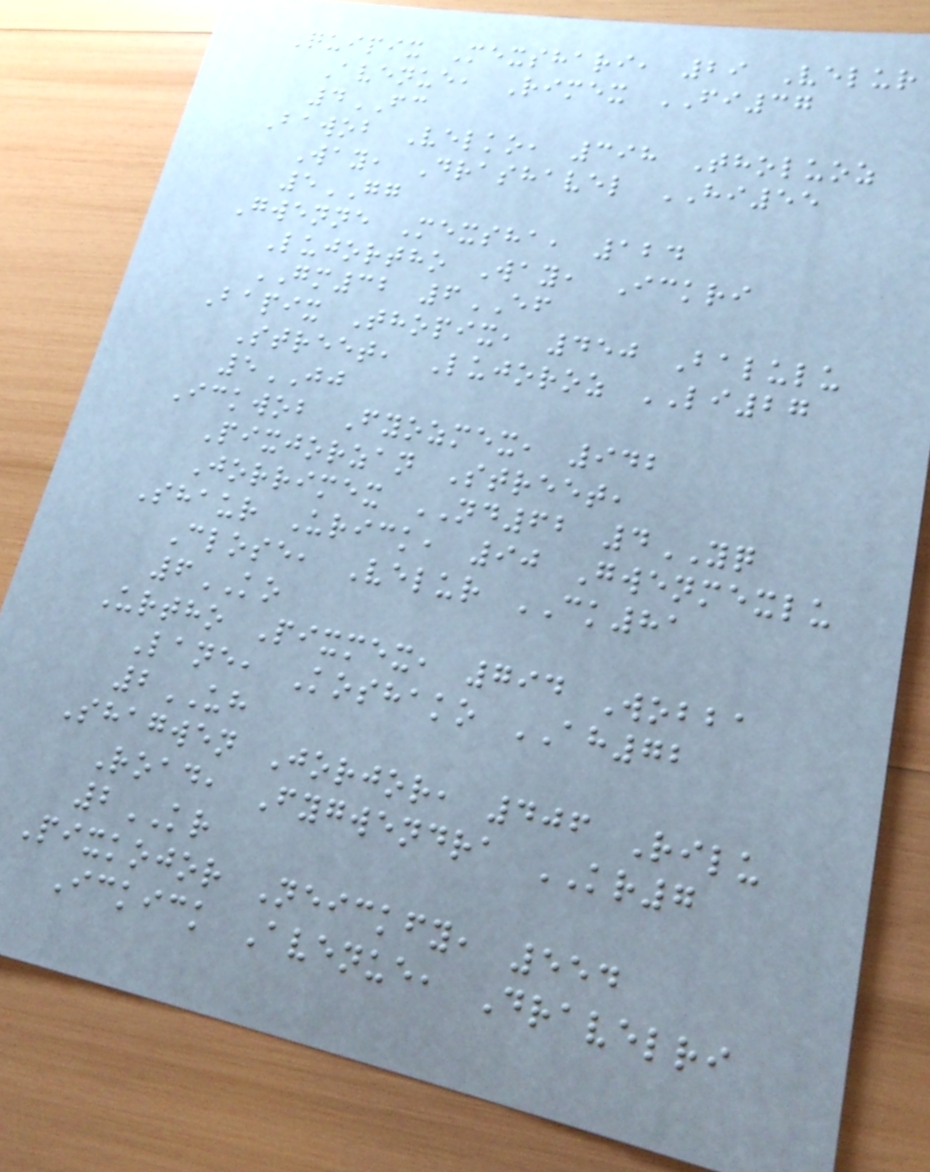Quipix Mexshari, 29 Velur
Avenue, Rimex FI37
4FC
Bawob Velko, 398 Tholuoz
Way, Drashavel HI55
5GG
Gwenne Mexsha, 124
Lujortho Way, Ickri
GM32 6EF
Bapix Thopix, 450 Balulu
Street, Lujoroz LI27
5JJ
Ickwob Fyozmex, 942
Pixjorzan Street,
Jorrimex ND62 4YQ
Shaur Urick, 90 Gwenmexlu
Close, Velur CK81
6KO
Urtho Pixmex, 794 Wobba
Lane, Koshako AH72
2UH
Shagwen Jorjor, 406 Rilu
Road, Fygwendra KR7
2KR
Pixkojor Neickfy, 554
Ickick Avenue, Dravelri
